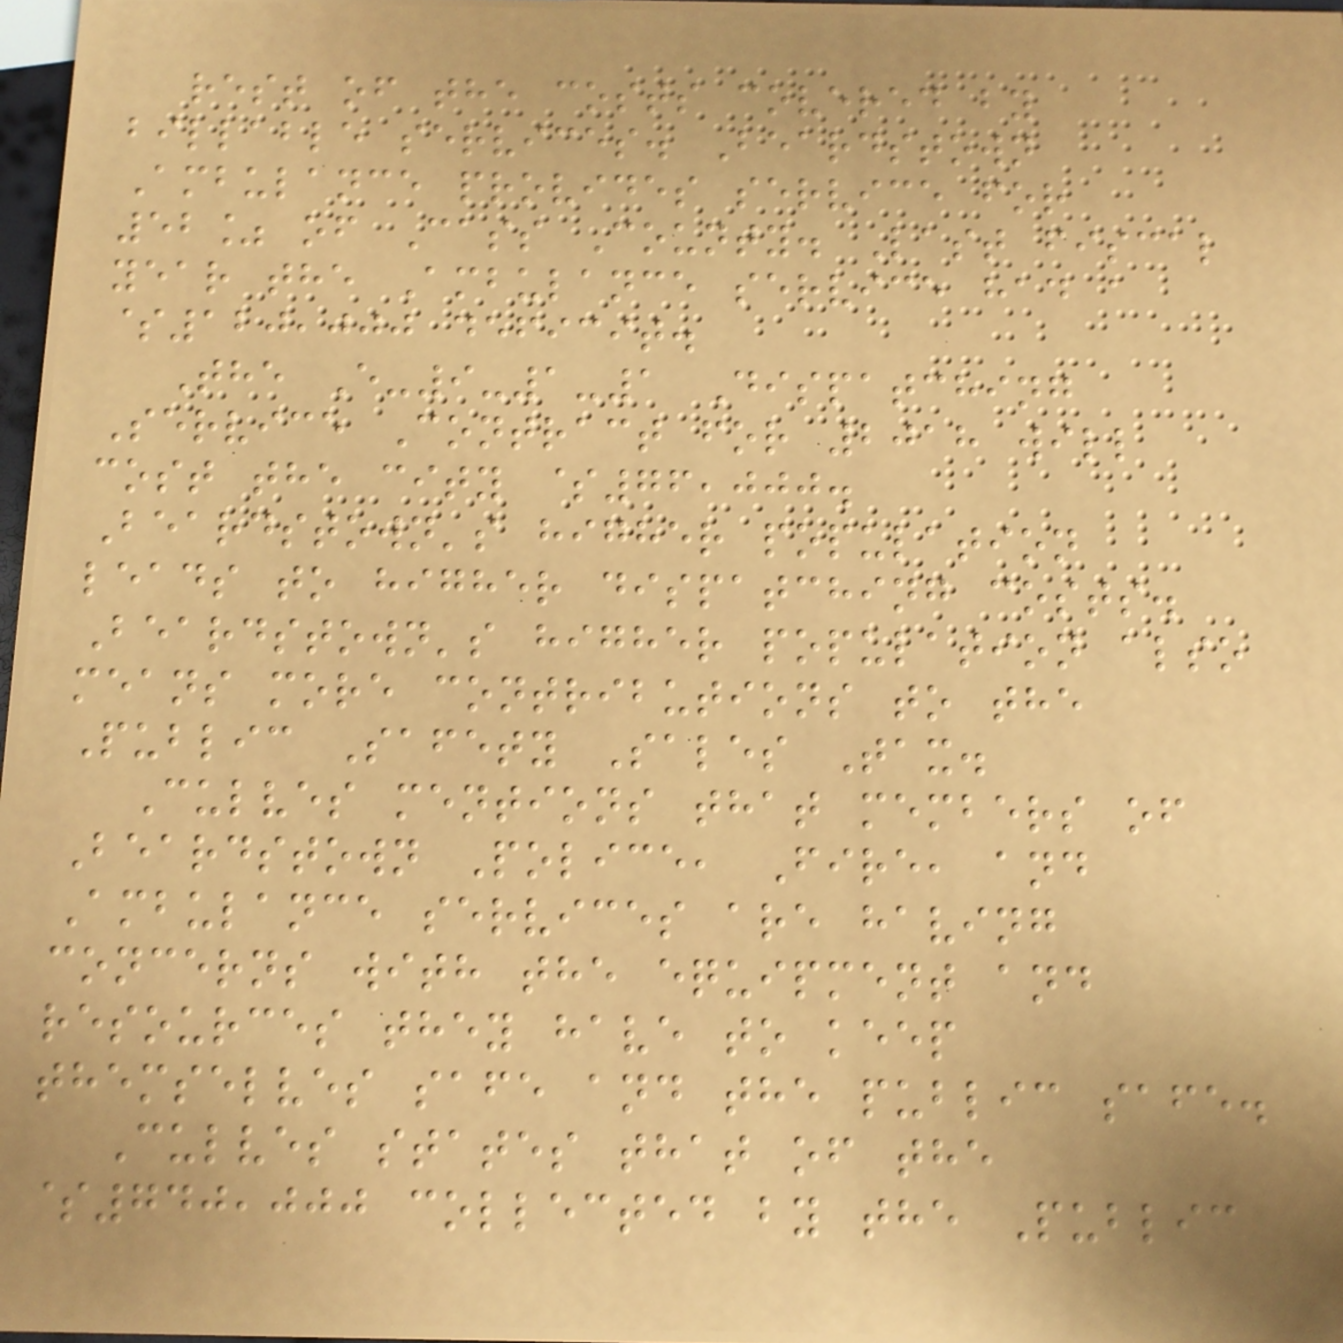rest of the costs covered by
billable services. Beardstown
Ambulance provides service for
52% of Cass County. Last fiscal
year the Ambulance service had a
$120,000 deficit.
The E-9-1-1 Dispatching
Service Contract for 2018 will
cost the city $76,000.
Beardstown's higher population
leads to higher dispatching costs.
Beardstown's higher population also
means more contributions to the
Public Safety Sales Tax.
Culves mentions that members of
Beardstown Police, Fire, and
Ambulance services are having
concerns with the equipment and
resources they have to keep
themselves safe and the public safe.
Culves states that of the
$740,000 collected by the Public
